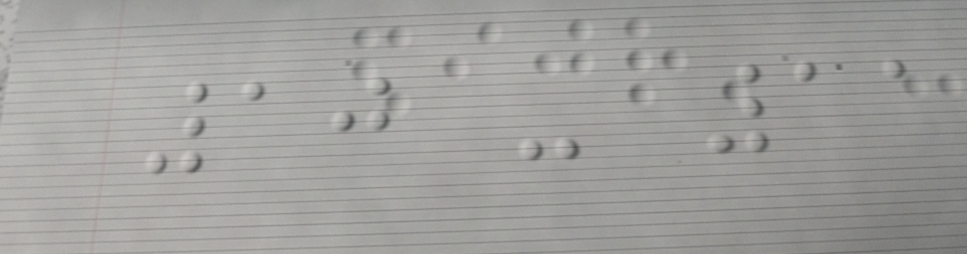10 - 11
